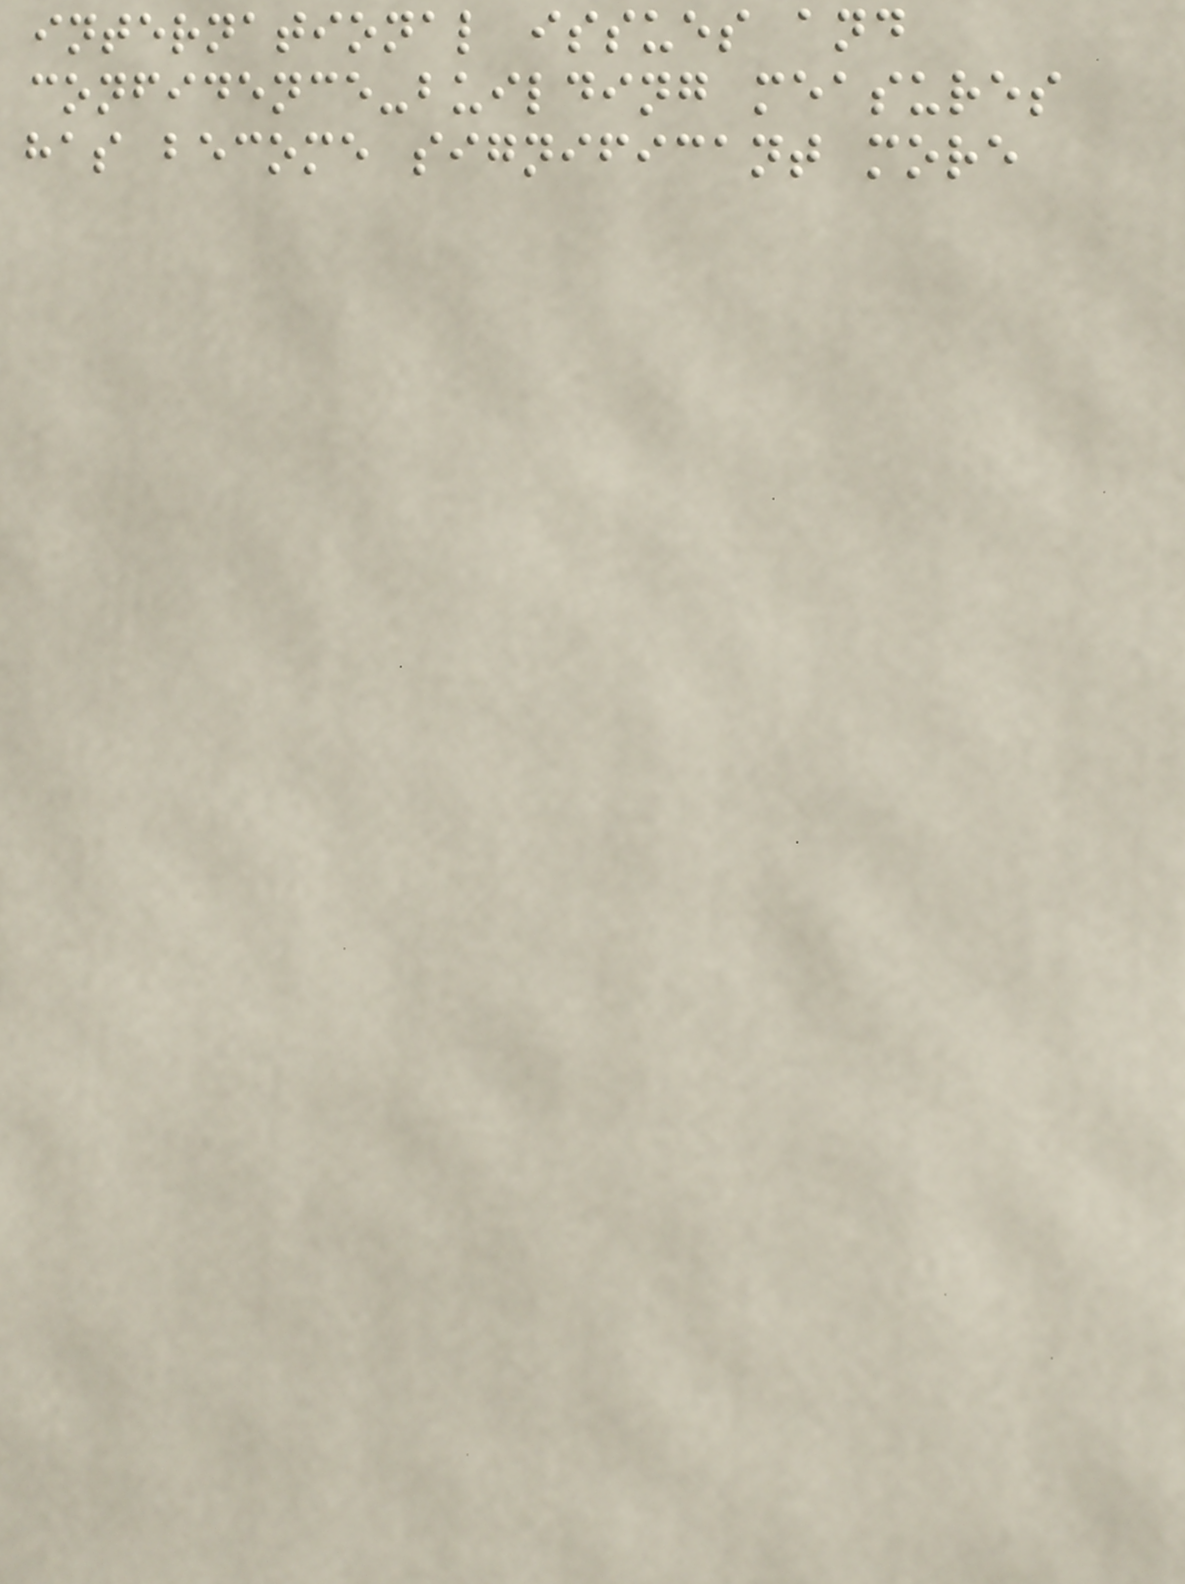international issues and
confidence-building measures
has become significant more
